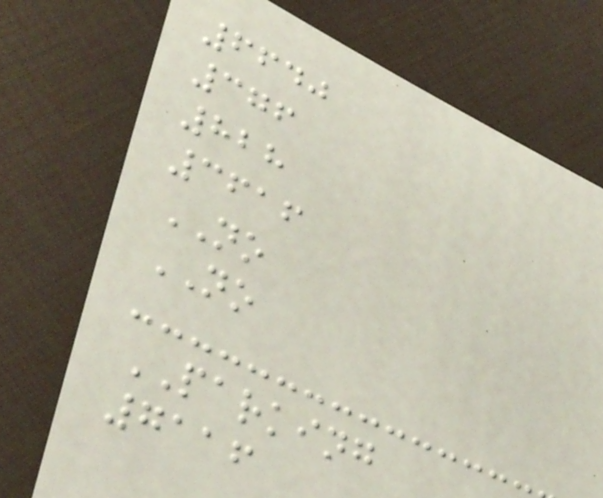6640
376
828
3616
NO
NO
PARKING
7116
